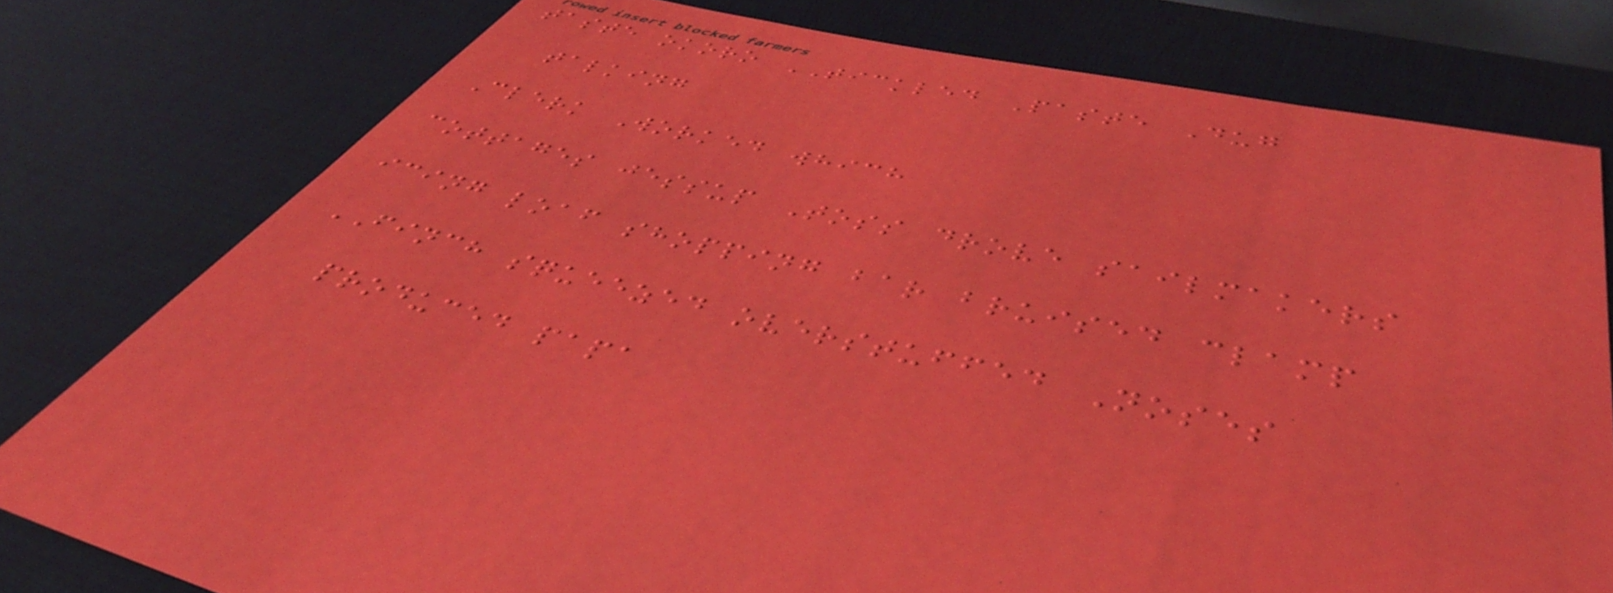taste okoro TICKLED Paste Dug
talking
Clerk Worked which
cottages jessup Toss drove sailmakers
icing loaf shopping bar bruised clamp
FINCH squeezed overstuffed Noses
produced papa
